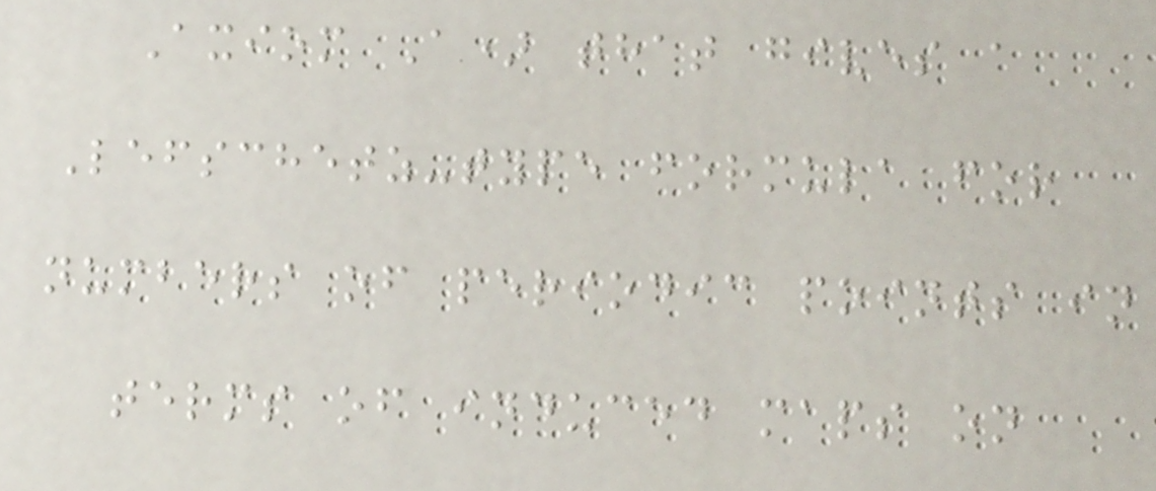Axiom A) that gives a
Lefschetz-type formula for
numbers of periodic points in
terms of induced maps on
